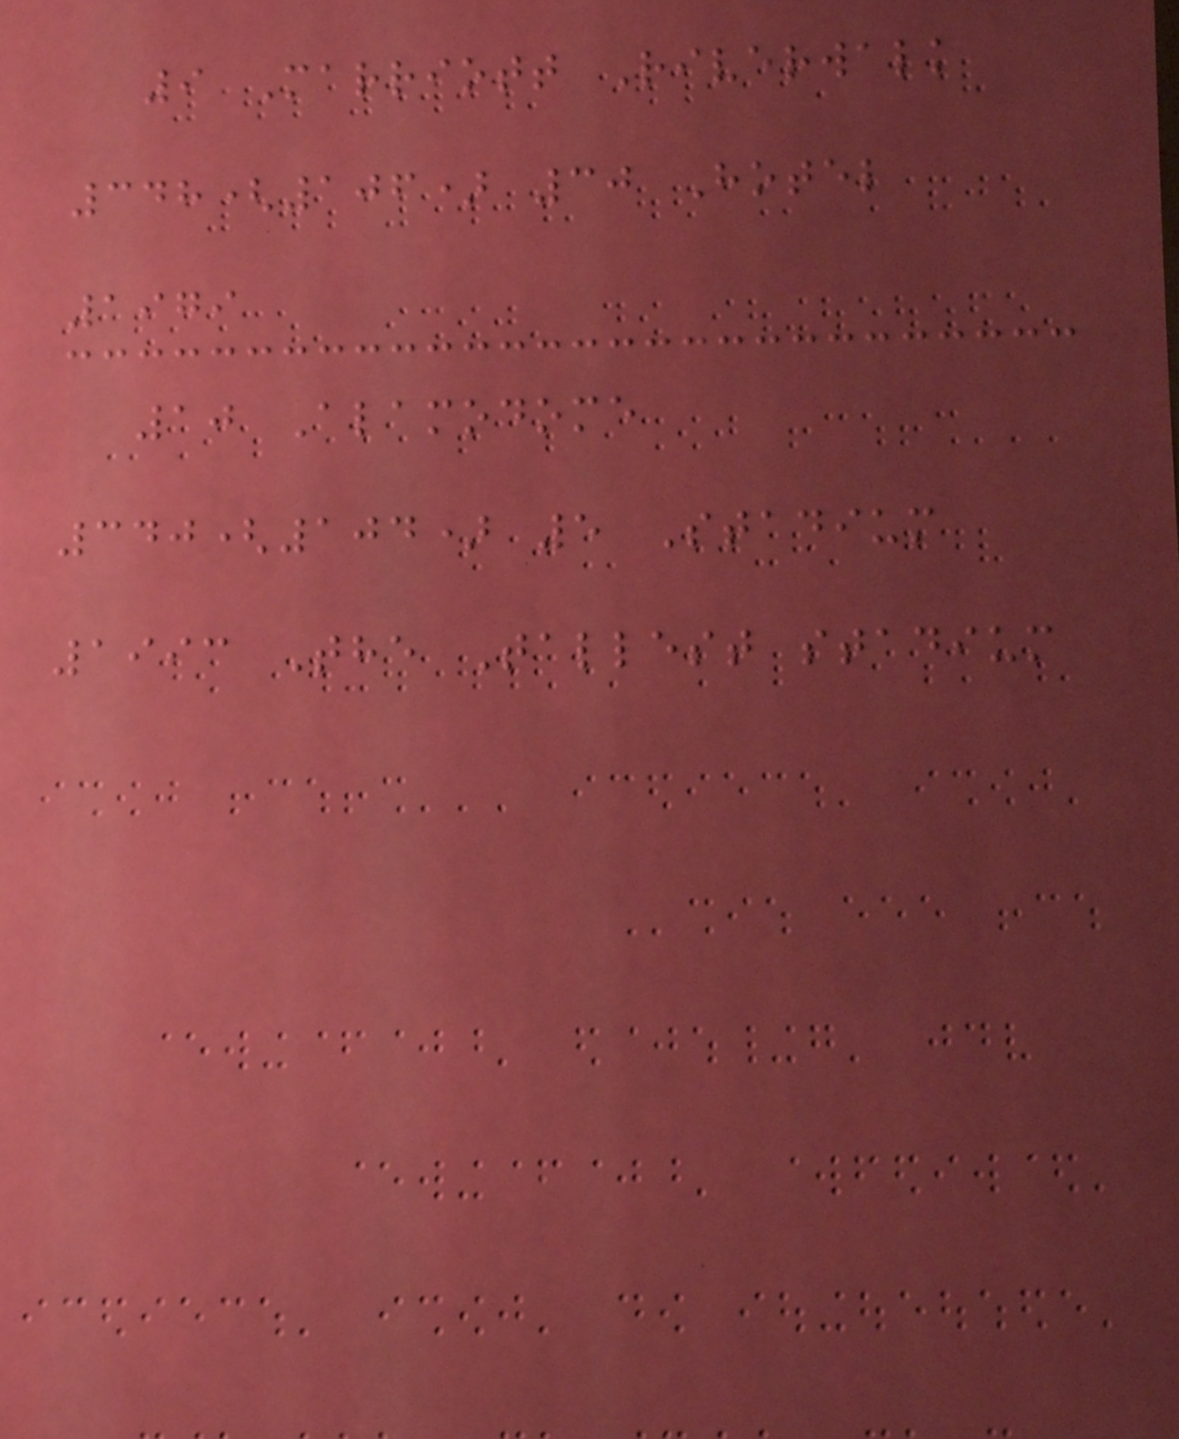9 Marriott Riverwalk
348(106) 30 Hotel
1979
10 Alamodome
340(104) 5 Stadium
1993 The Tallest stadium
